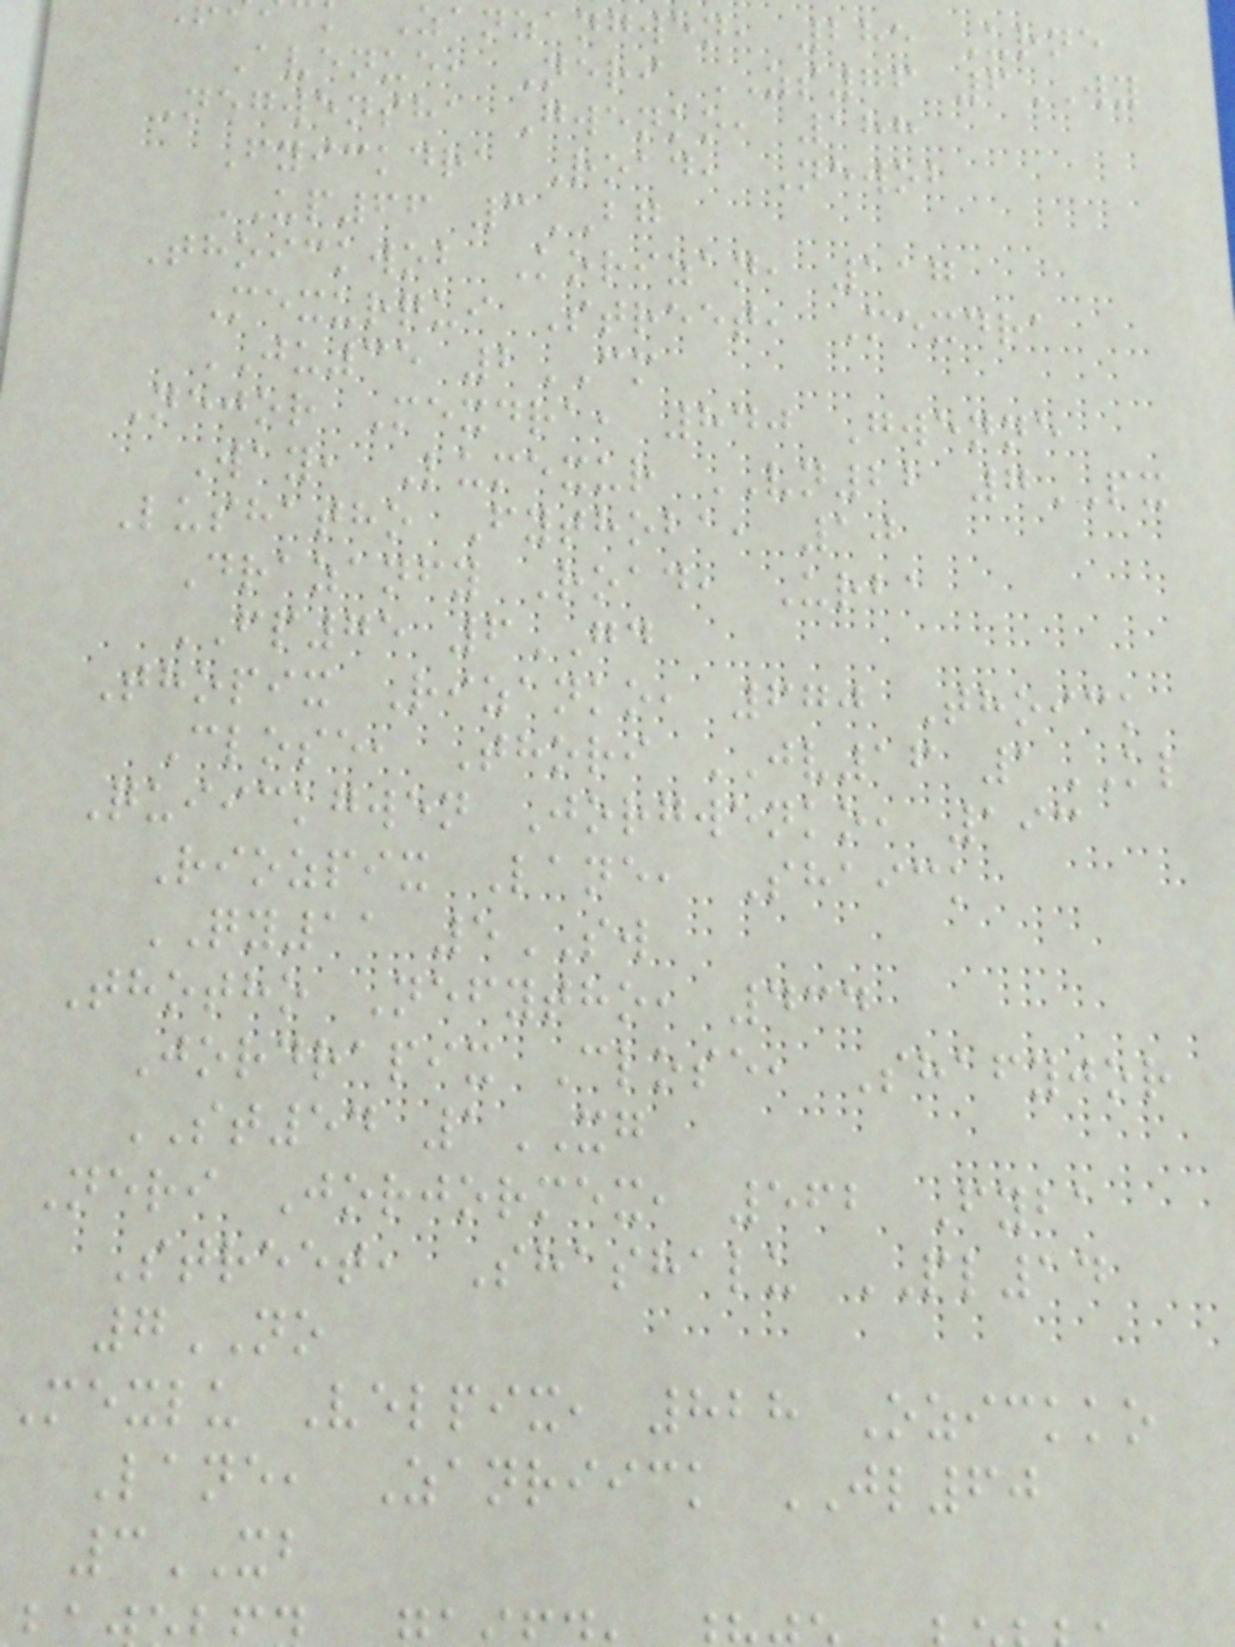Zanzangwen, 285 Urne
Avenue, Neri ZS76 6WY
Negwensha Gwenko, 188
Fyickdra Road, Newob
UP66 3BG
Thoickwob Korizan, 117
Mexurqui Street, Mexdra
JU35 2CM
Nejor Mexdra, 840 Gwenne
Way, Lumexur VN22 7PX
Lushatho Fythoba, 10
Drazanfy Road, Urba
FP75 6GD
Thopix Rizanko, 670 Thoick
Close, Thori JV16 1KL
Quiickgwen Jorgwenko, 193
Riozpix Lane, Shaick
QY11 5SW
Thotho Nefytho, 434
Jordrapix Close, Shafyjor
ST54 1XG
Neri Jorjormex, 562 Fyba
Street, Shashalu PL14
7NO
Mexlu Velpix, 828 Ozickko
Lane, Zanriick JL60
3XB
